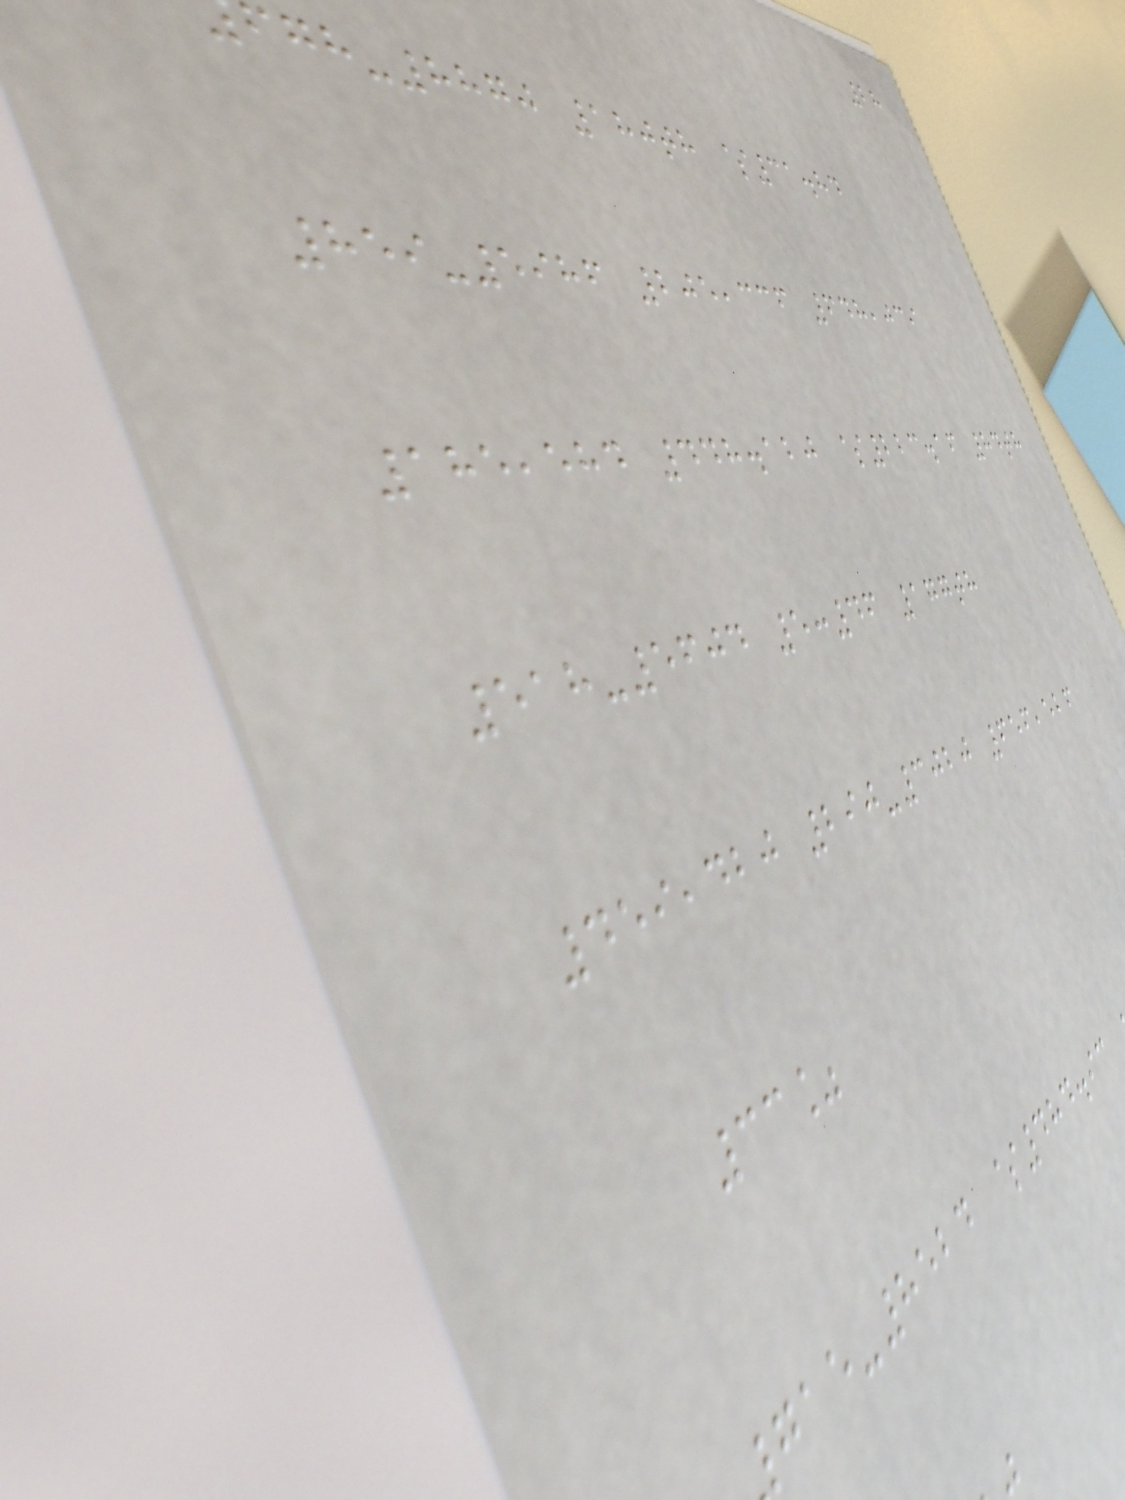28
-8870 180th $31.84
859-5986 205,336 648,039
185,584 448.120 $223.16 84th
518-5604 5:46 177th
459,420 290-3020 656,526
33%
-8524 $484.93
